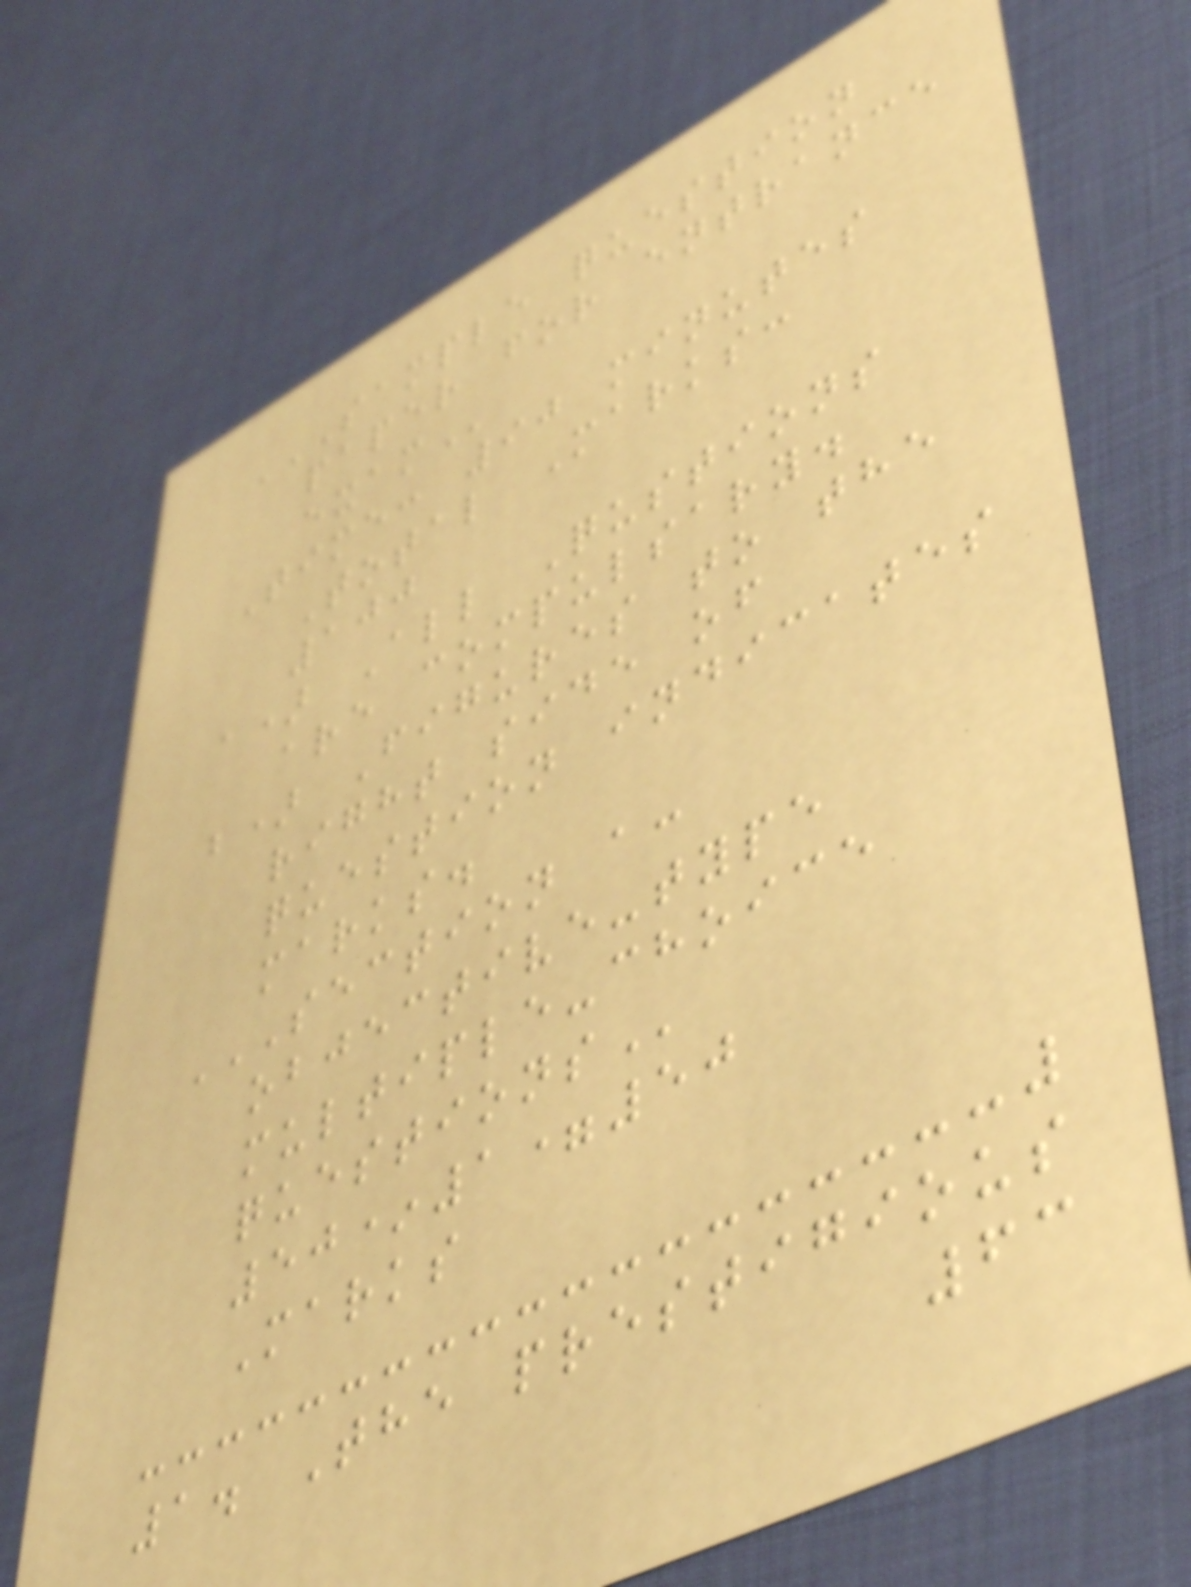SAMPLE QUESTION
PAPER FOR ENTRANCE
EXAM
Time: 90 minutes
Total Marks:
100
a) All Qustions
are compulsary.
b) Figures to the
right side of
question indicates
marks.
SECTION A:
OBJECTIVE-TYPE
MULTIPLE-CHOICE
QUESTIONS
50*1=50
Marks
1. The prestigious
63
